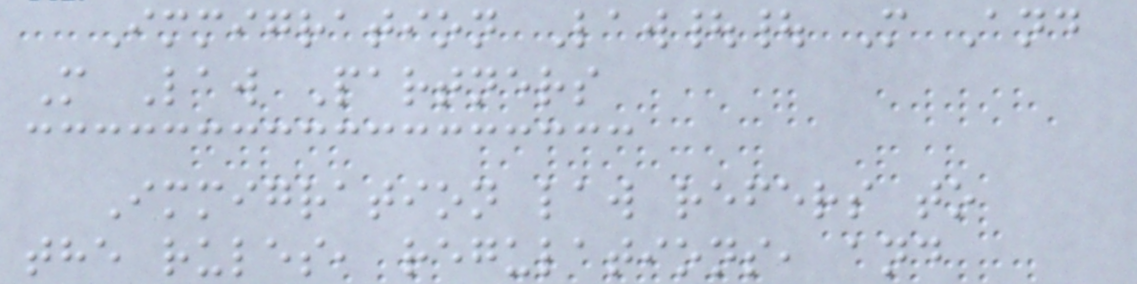Immigration Law|| M And
M Law Partners
Immigration law refers to
the rules, regulations, and
